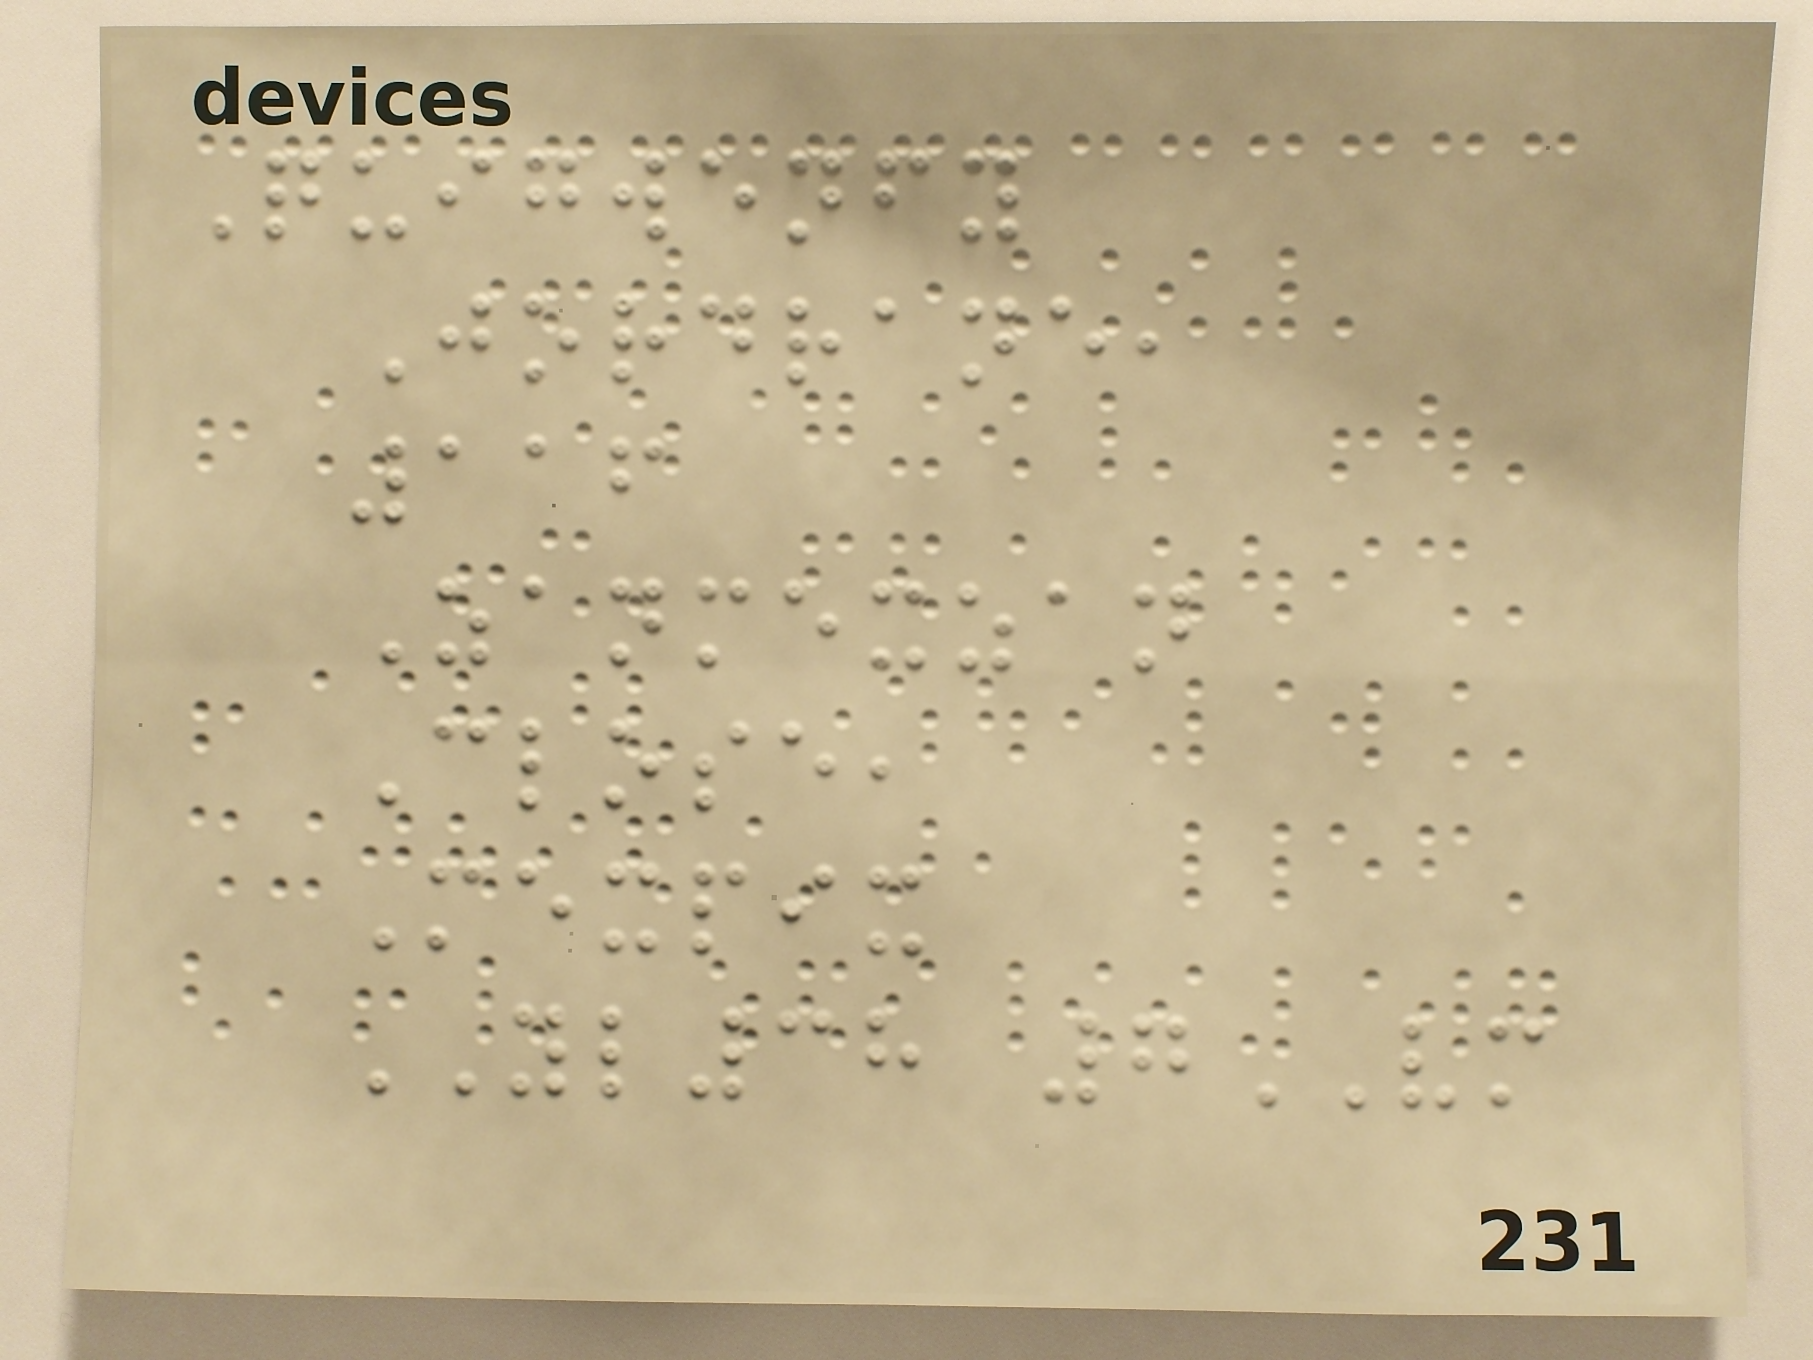Quigwenfy
Jordrane,
116
Zanmexzan
Close,
Mexpix
YL38 7VM
